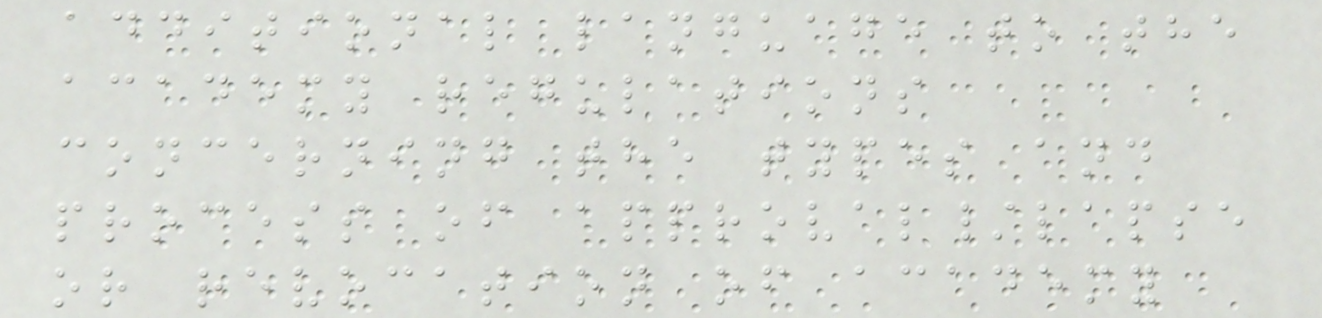additional language to the
academy regulations
concerning the types and
process of approval/lapse
or revocation of academy
